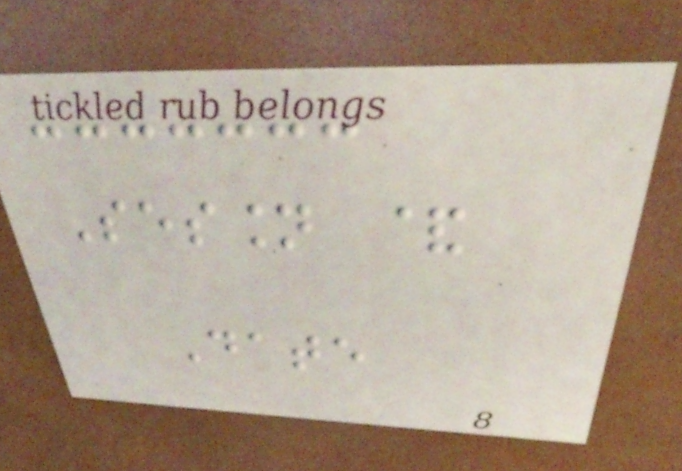Session &
Date
